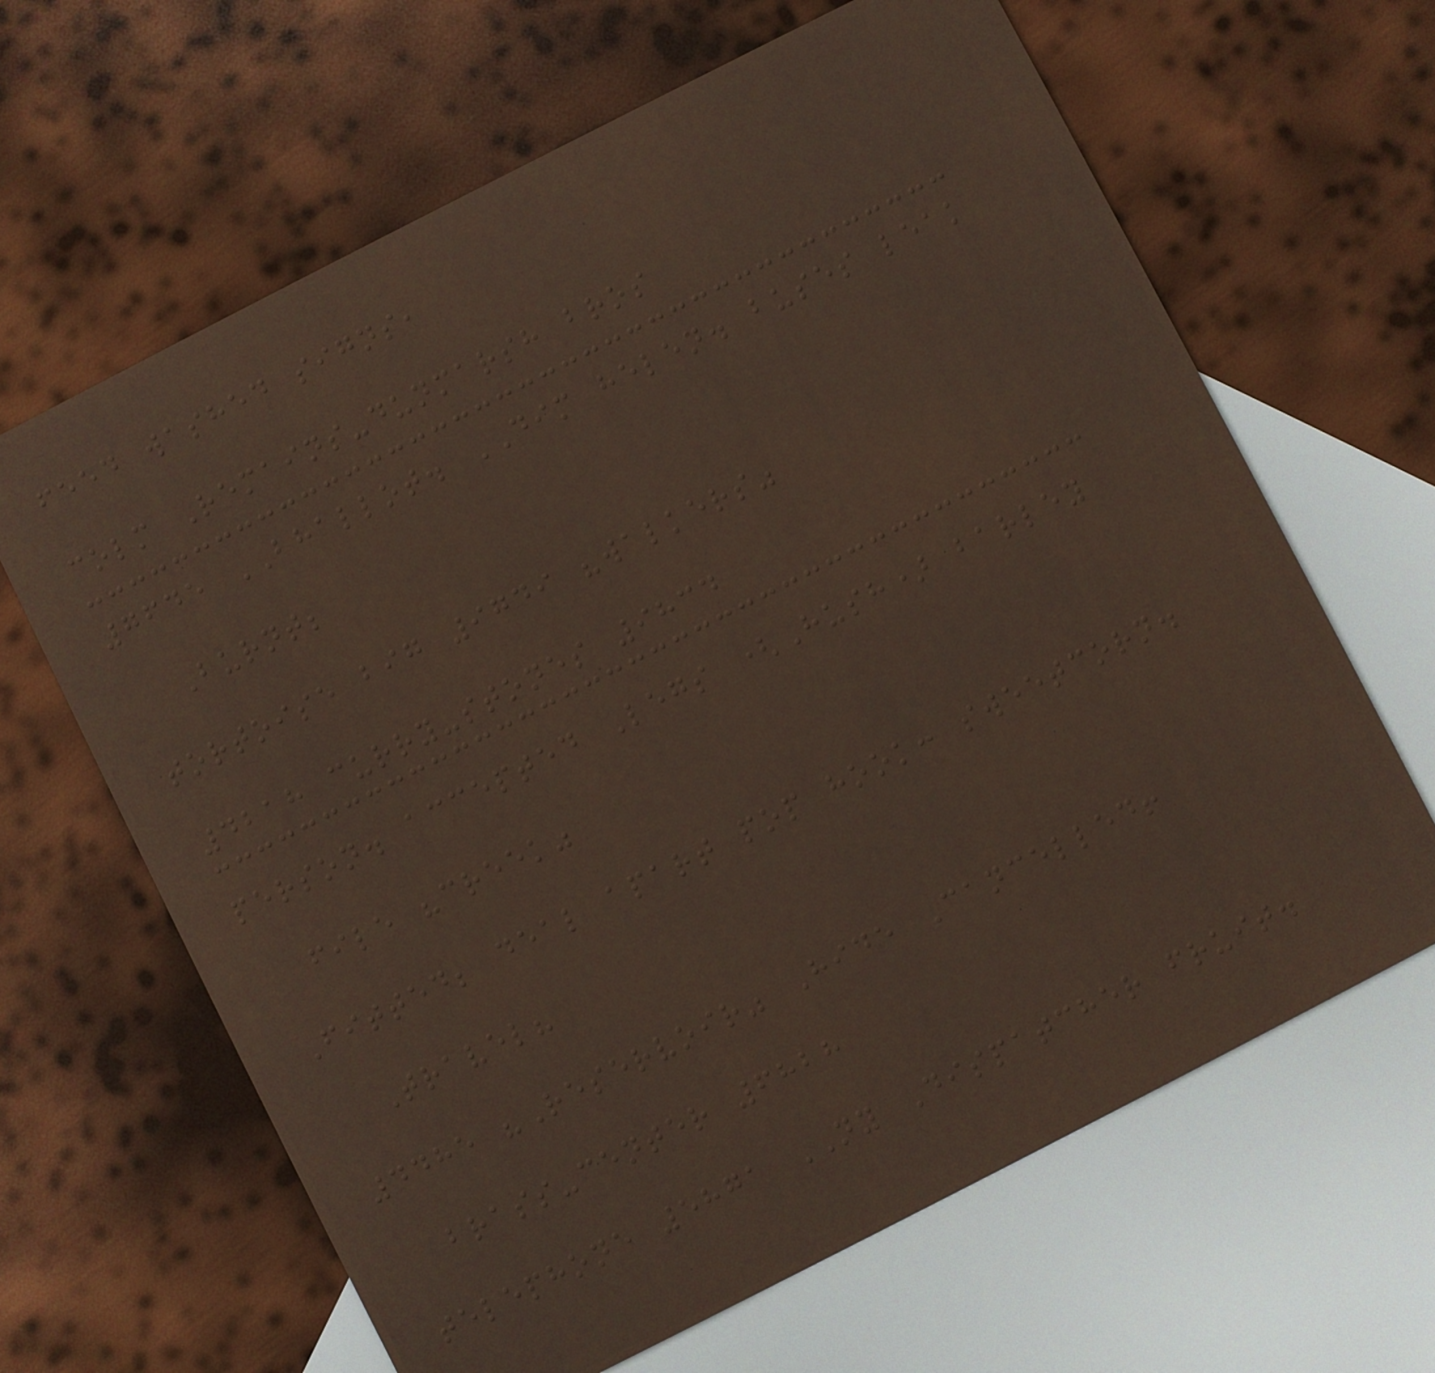feed washed signs,
colm Remains-dunmarsh bros
7645 BHALLOT. DIM helen. buses leak
Burnt;
tortoise big 9749 "walkers"
4218 curry-stones 9834
person. accepted Legs (Hush) barley
file "creek"
Fitted; deal apart pop hook: sweetcorn.
Travel?
4485 "Reservoir" Hide Cancelled!
brass-center 6828
telephone 5871 NY Dispatcher fruit.
